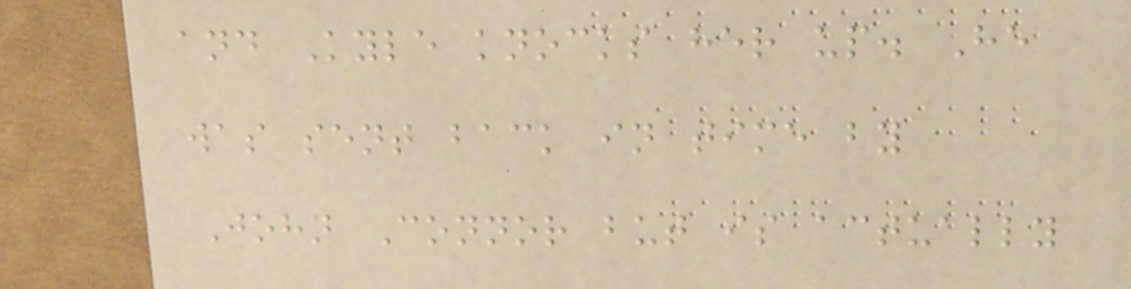and Kyle knocks her up. He
was sent back in time by
John Connor but is actually
